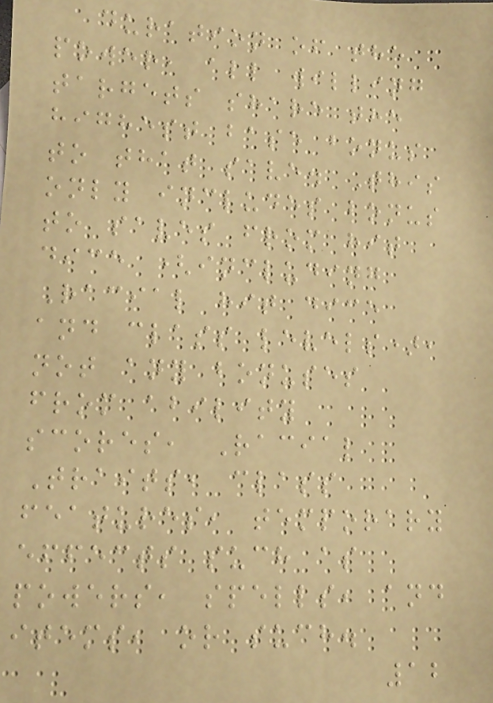duration of the
power, all willing
targets share the
highest base bonus
to that save. This
only includes bonus
to saves from hit
dice (including
Racial hit dice
and class levels),
not any bonuses
from ability
scores, Racial
Traits, class
features, temporary
effects such as
powers, spells, and
items, or such.
12
